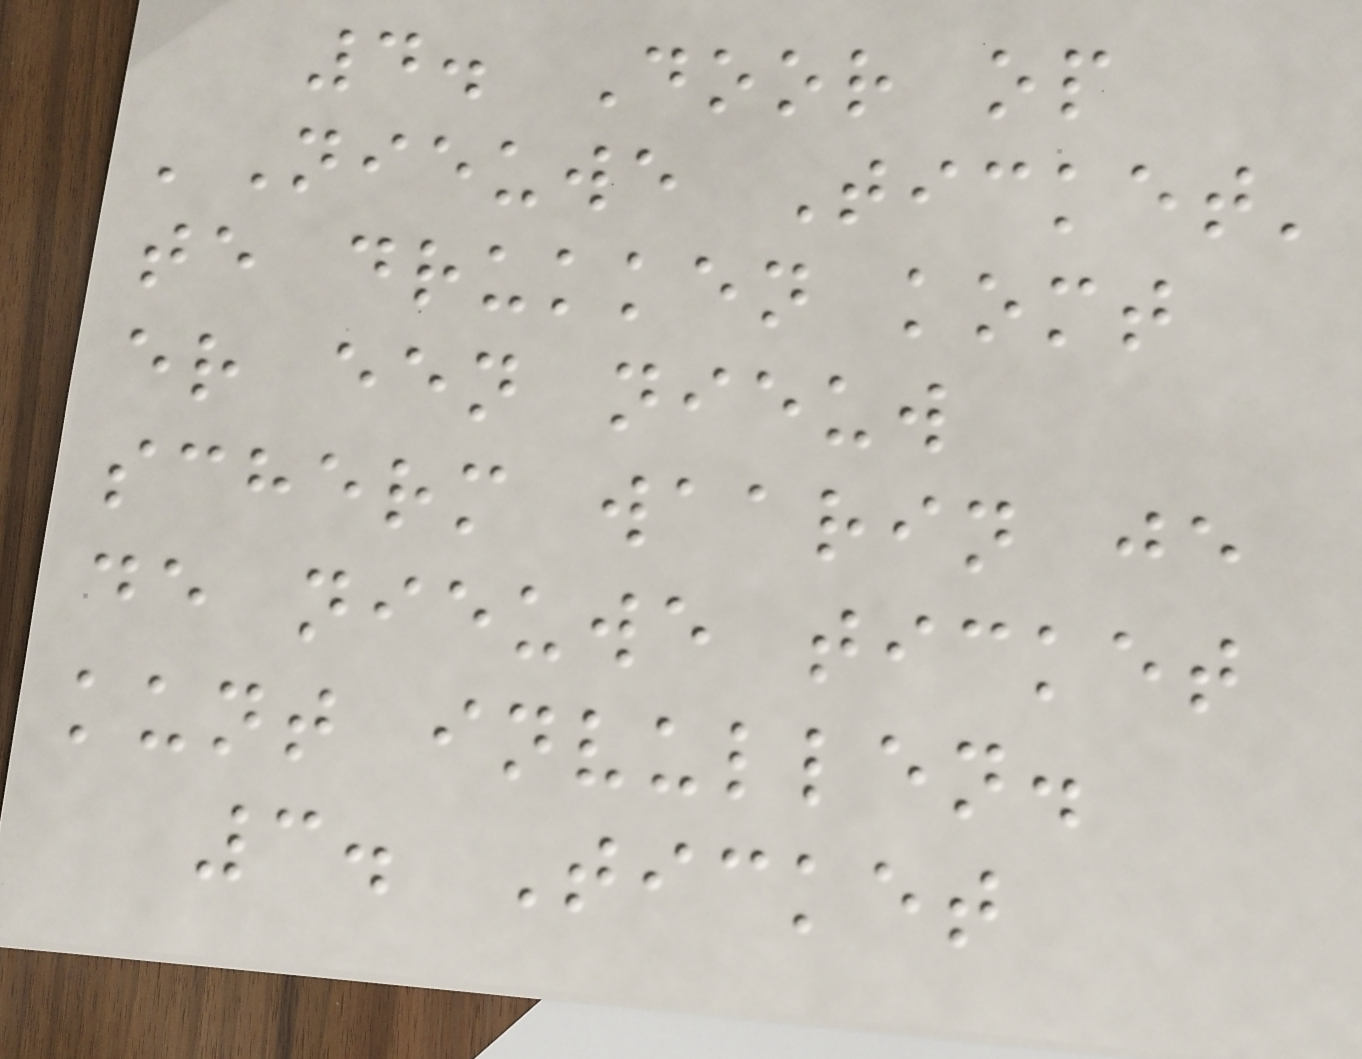4. Door op
'Nieuwe Ticket'
te drukken komt
er een nieuw
scherm waarin je
de nieuwe ticket
kunt invullen.
3. Ticket
